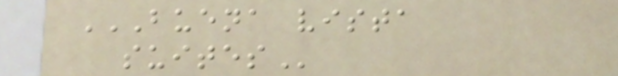BUENA VISTA
SUITES
